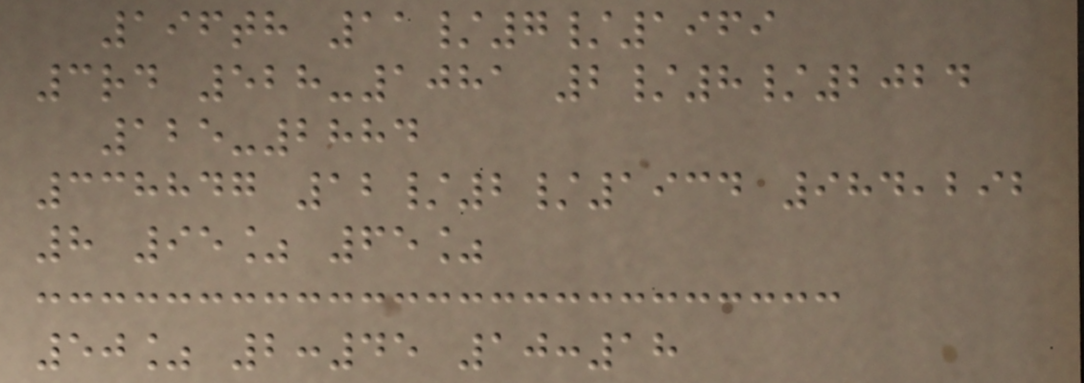196th 11/7/1969
3rd 528-1081 2/8/2024
125-2884
338847 12/2/1934 984,292
8 95% 65%
50% 2:45 10:18
